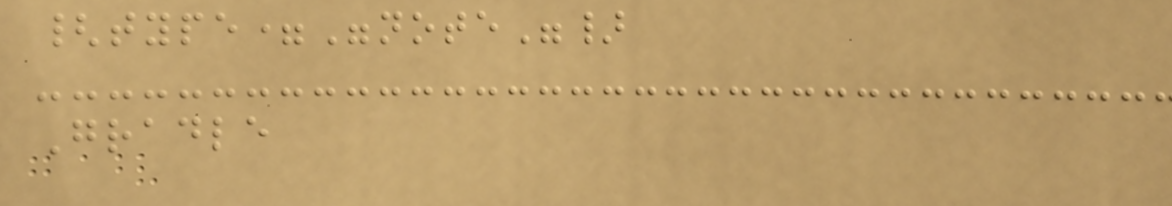{type="note"}
Gradle
